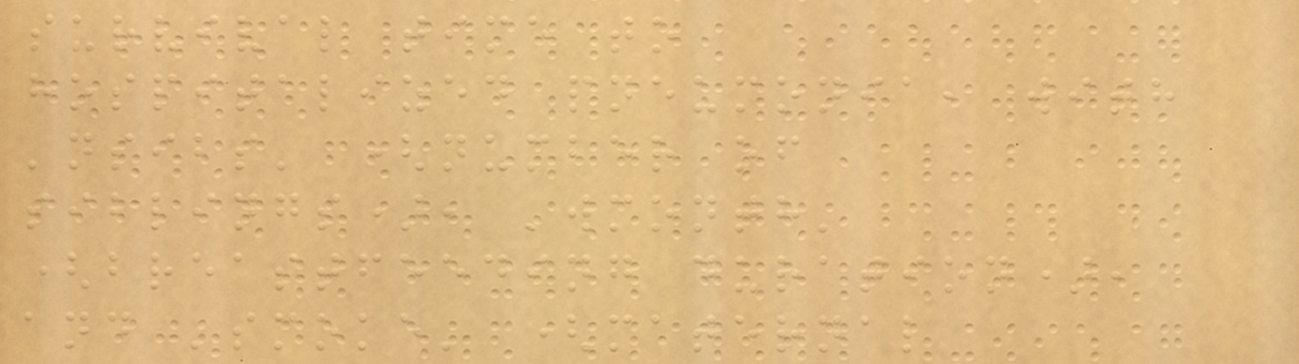survival time to
hospitalized pneumonia, with
'nsibs' (number of
siblings), 'wmonth'
(breastfeeding duration),
and 'smoke' (maternal
